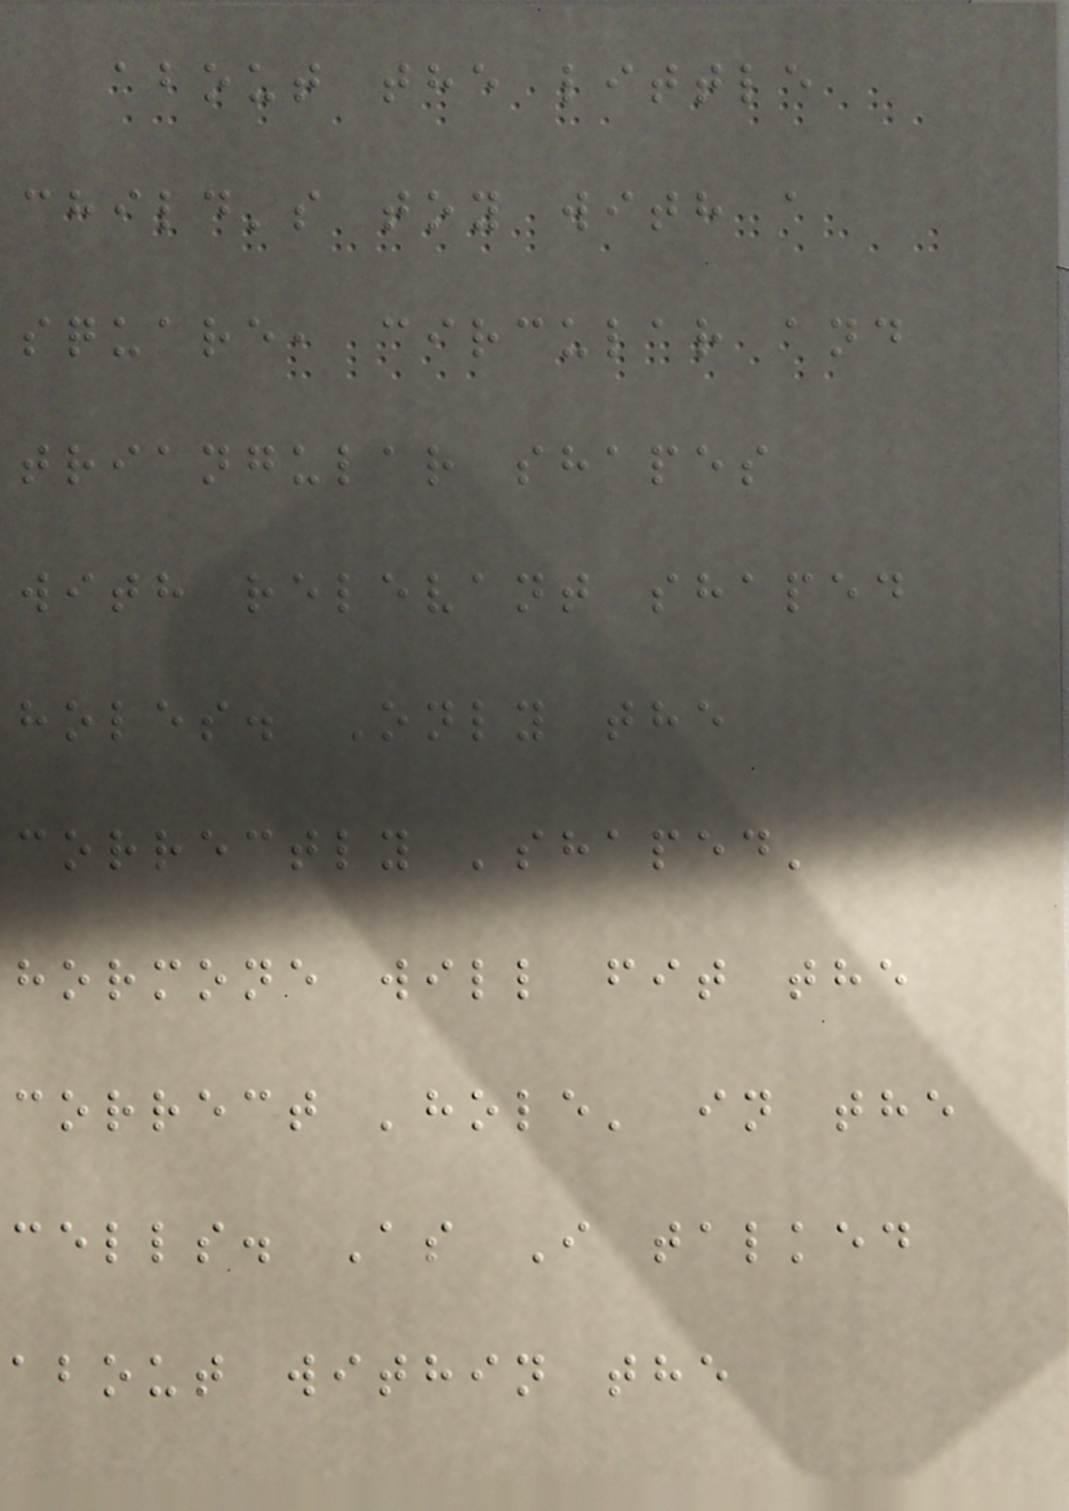about the little
child's toy with a
square, circular and
triangular shapes
with relevant shaped
holes. Only the
correctly 'shaped'
hormone will fit the
correct 'hole' in the
cells. As I talked
about within the
